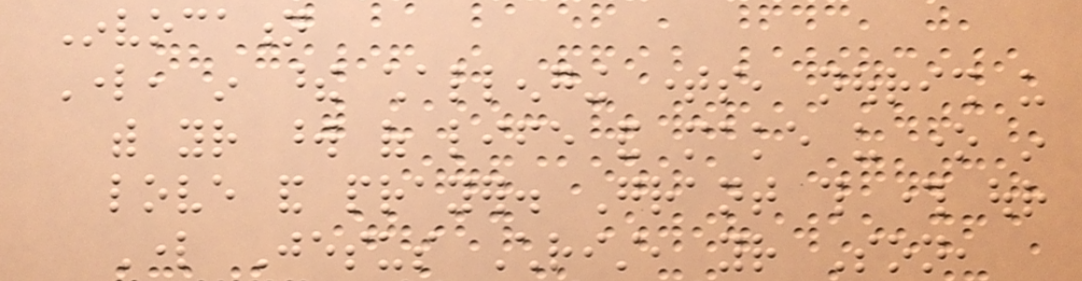Invocation
Lord, in these challenging times, nourish us
with your word of life and make us one in
love and prayer. Grant this through our
Lord Jesus Christ, your Son,
